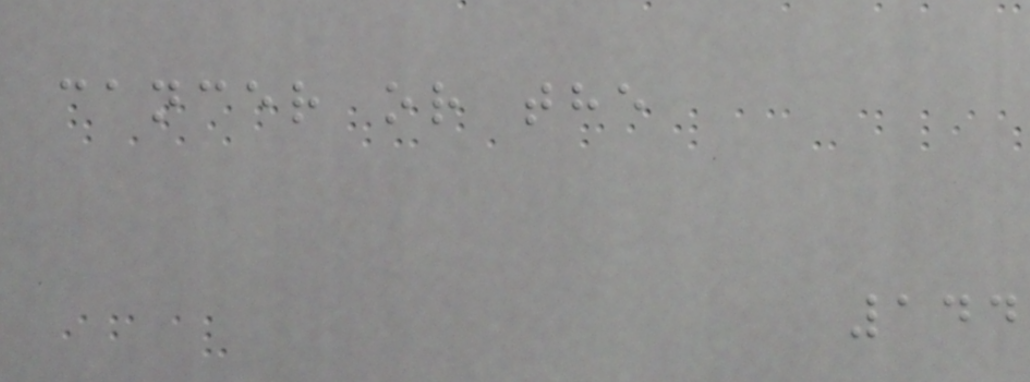cancer or the
144
